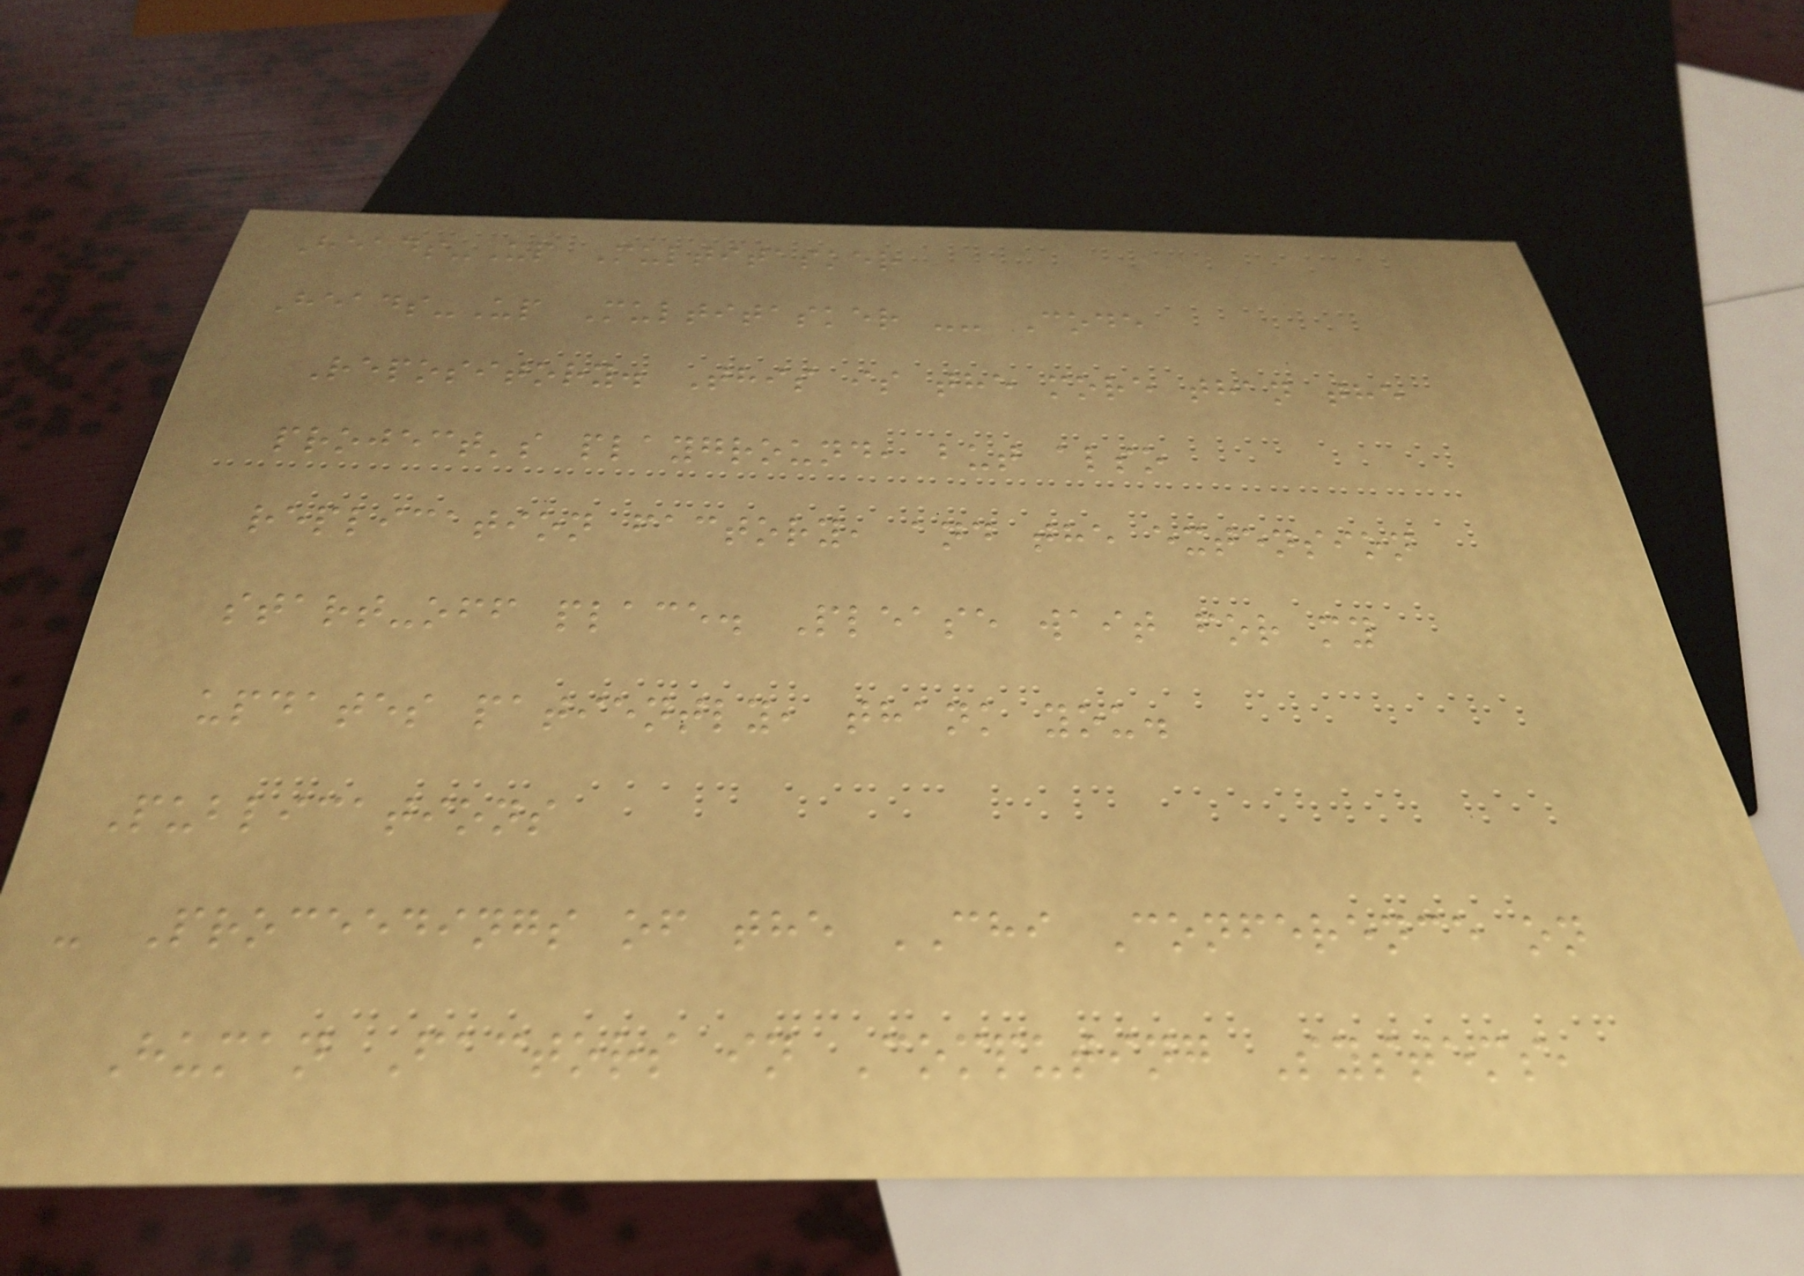Heads-Up Multitasker
Heads-Up Multitasker -- Code
Repository. This is the more than the
project's playground, but also
replication factory, and the extension
start-off place. Please wait for my
updates patiently, thank you.
Publications
- Proceedings of the CHI Conference on
Human Factors in Computing Systems,
